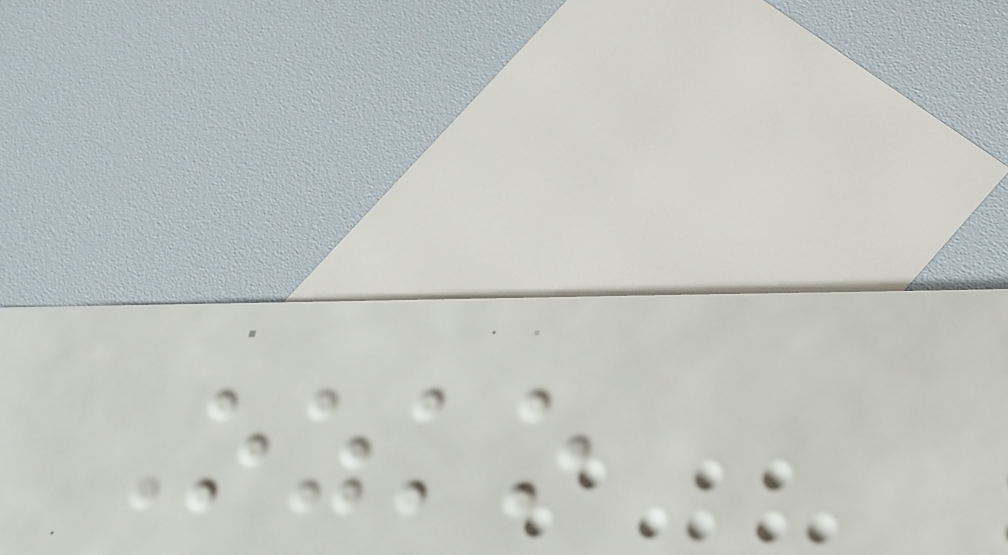Ozko
